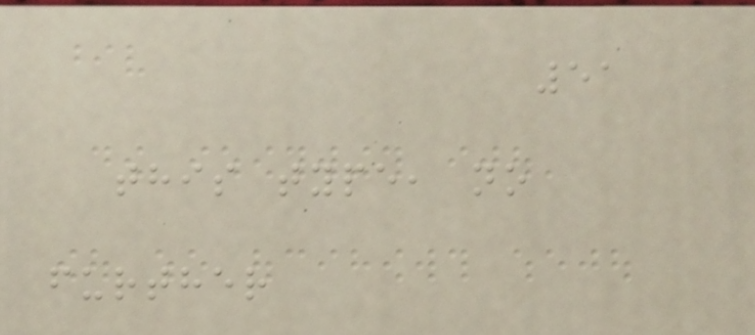51
this type, no
further
